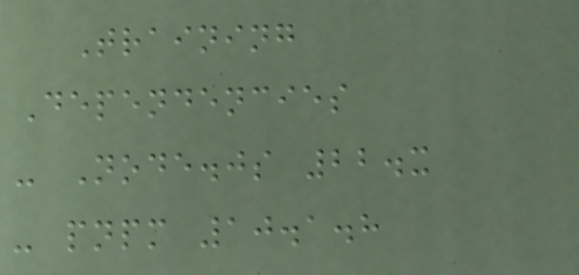Training
Dependencies
- Node.js 22.x
- pnpm 10.1.8
